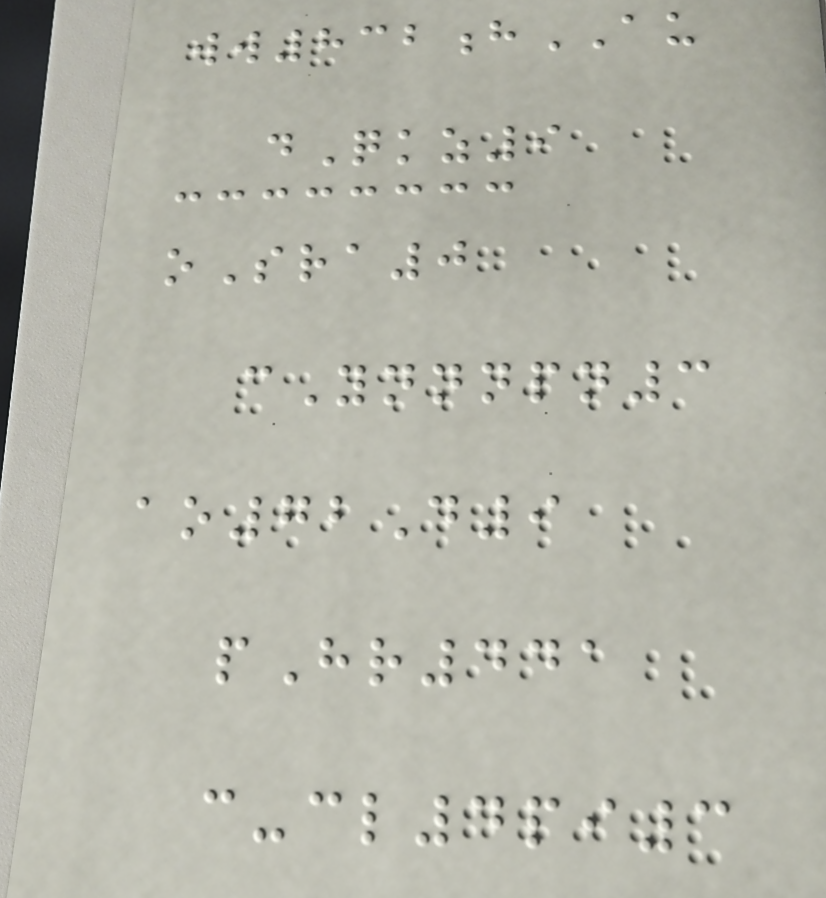ww832hAU
dQkz9
oSra0
cYnnnpn3
ao72D9
pHr441
c-cl4pi3
